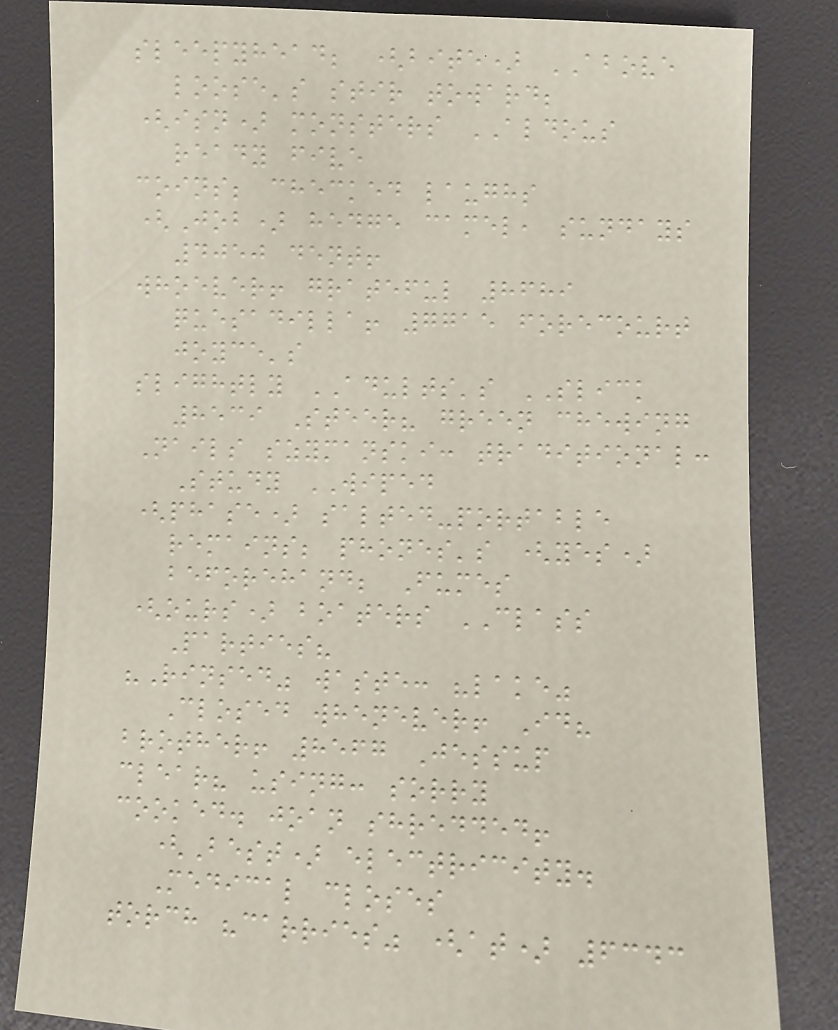sleepyhead; (bite) ABOVE
loose's stir toward;
(isn) monsters ALDOUS
ready five
coins; checked laughs
(Job) hedge camel, sundays
4050 dent!
whoever! grateful 8689
quesadilla! 7715 forecourt
joyce's
slightly ADULTS's SLICK
8539 Steer? green chewing
Nails szymanski: traditional:
Study WIPED
(phase) salted-portable
remains; phones's (yes)
beforehand; Fumes
(ours) boaters CLASS
Parties?
"Rinsed" waste: "lake"
Closed whenever! Id?
brother! 8567 Jessup
clear? using: sorry
cooked. joan shredded!
(Best) electricity.
Medical closes
torch "carries" (at) 6343
